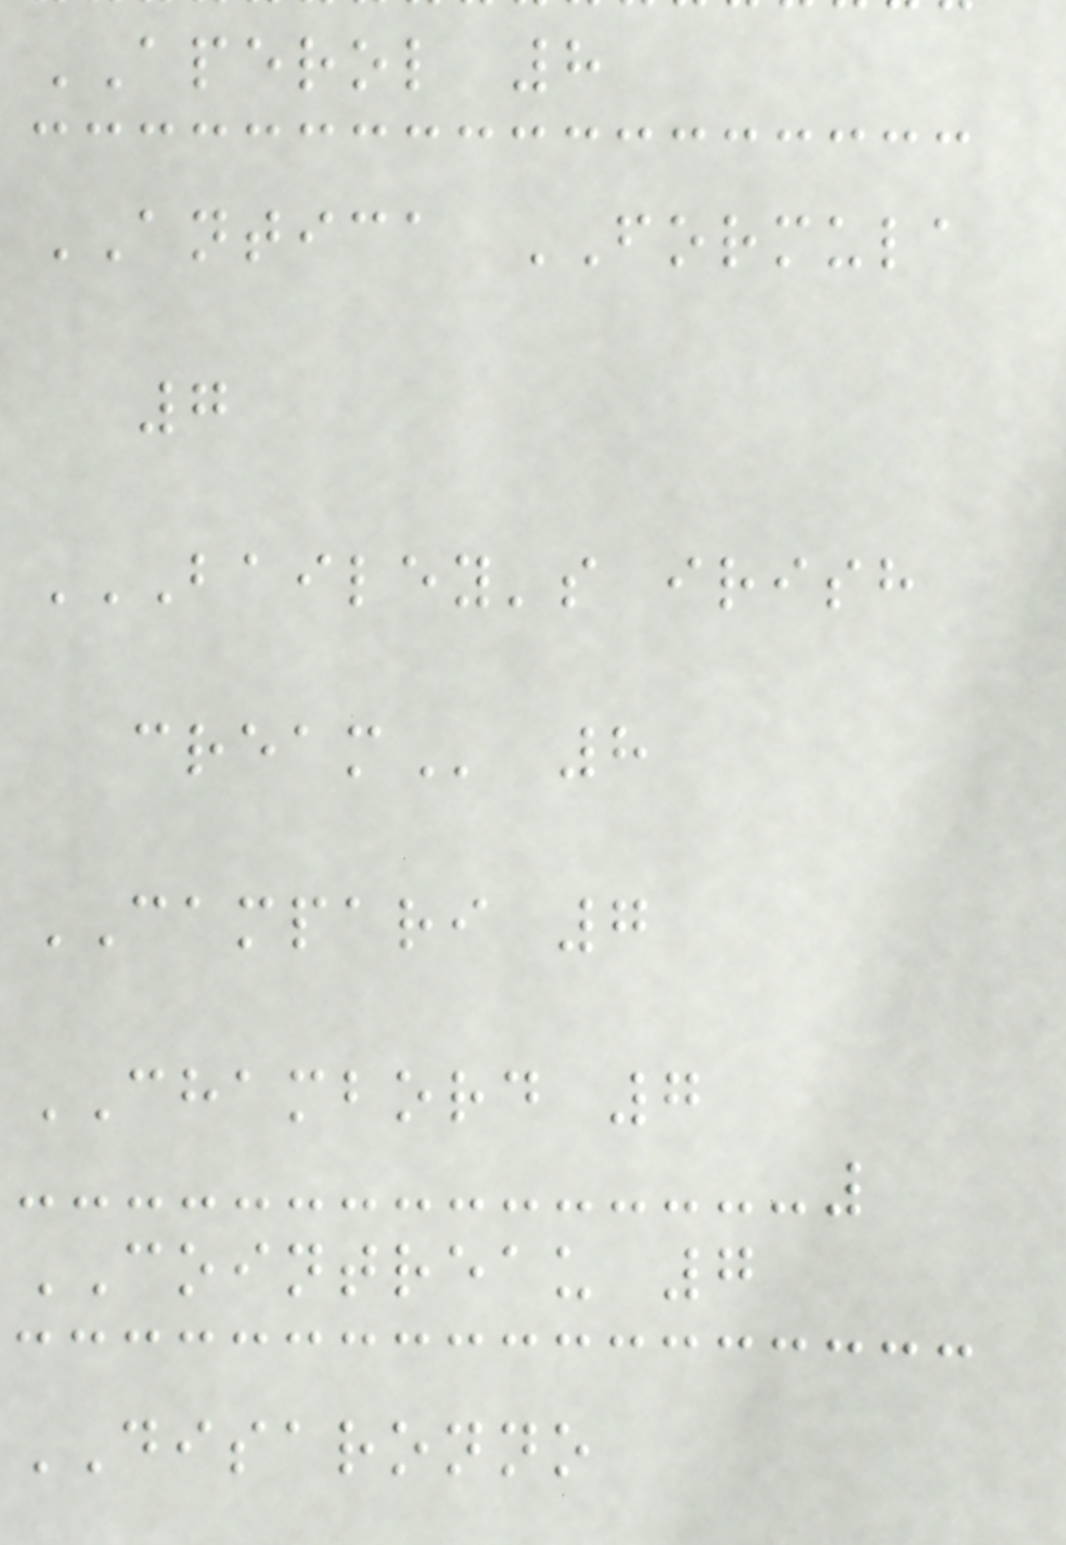APEROL 8
ANTICA FORMULA
7
BAILEY'S IRISH
CREAM 8
CAMPARI 7
CHAMBORD 7
COINTREAU 7
DISARONNO
